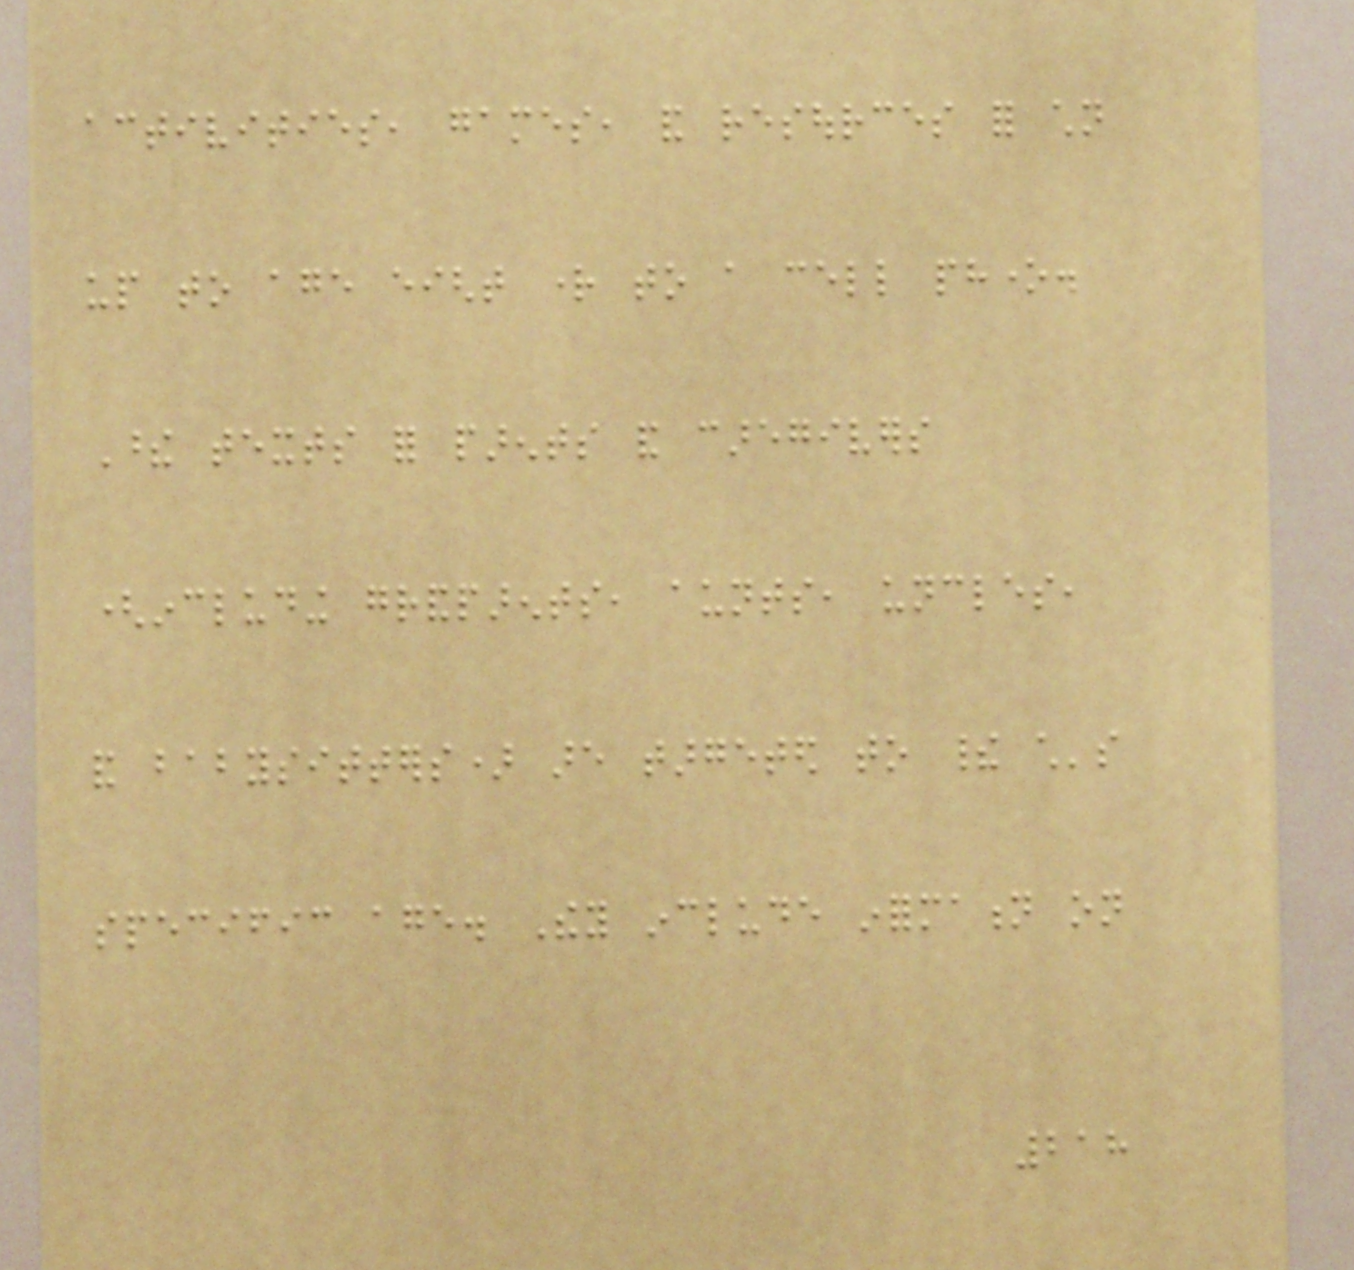activities, games, and resources for children
up to age eight right to a cell phone.
These texts for parents and caregivers
(including grandparents, aunts, uncles,
and babysitters) are targeted to their child's
specific age. They include information on
218
